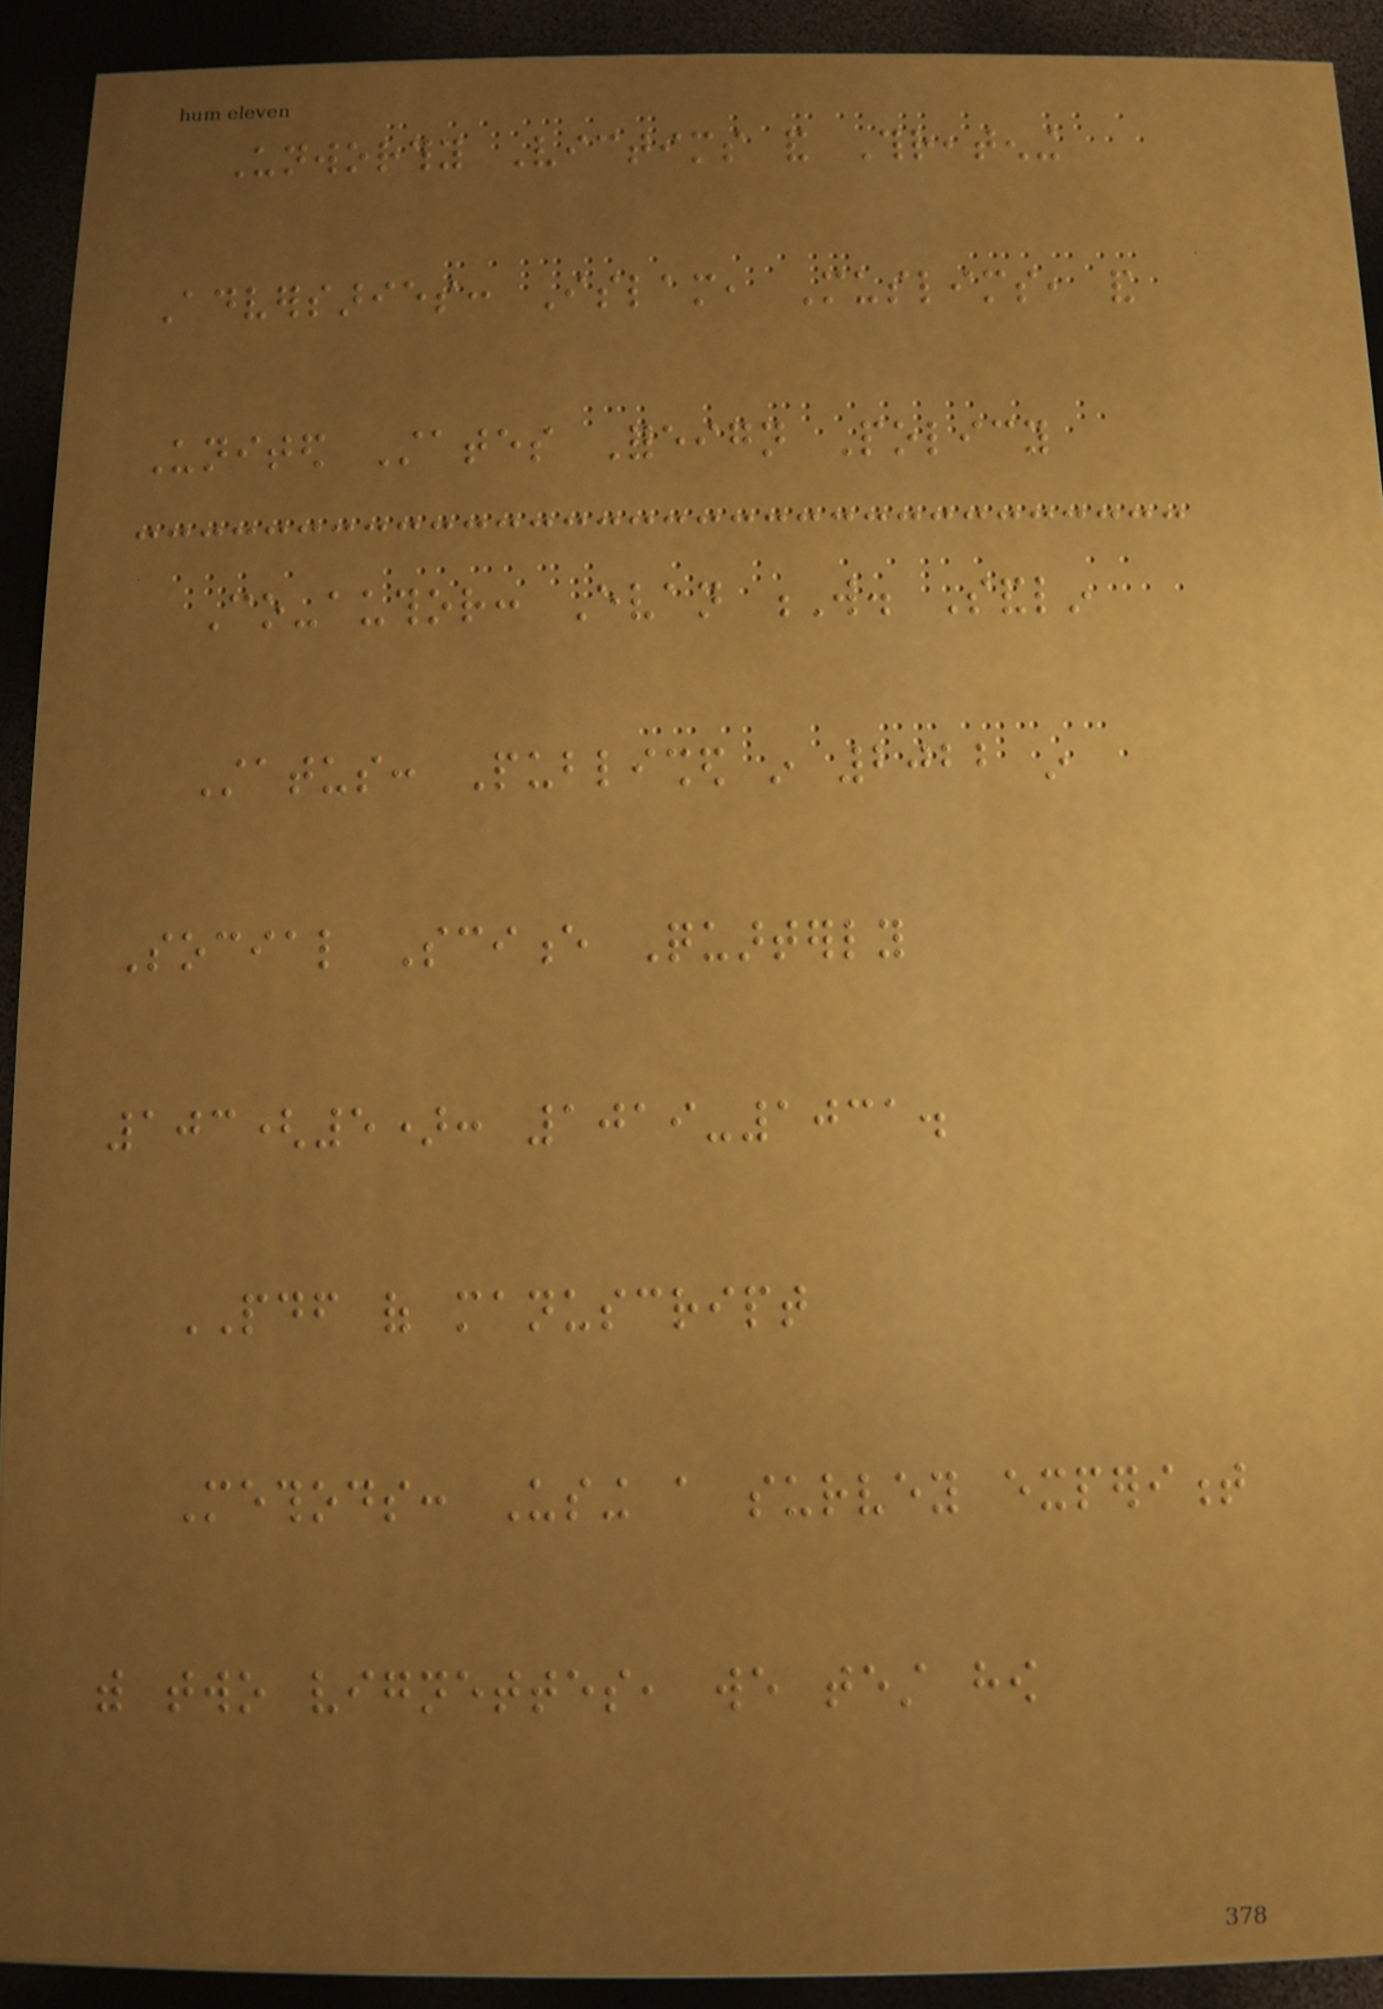Unworthy Victims and Threatening
Adversaries: Islam, Muslims, and
United States Foreign Policy
Co-author: Evan W. Sandlin
Status: Published in 2022 in
Social Science Quarterly
103(5): 1019-1031.
PDF of manuscript
Methods: Using a survey experiment
with two vignettes, we test how
